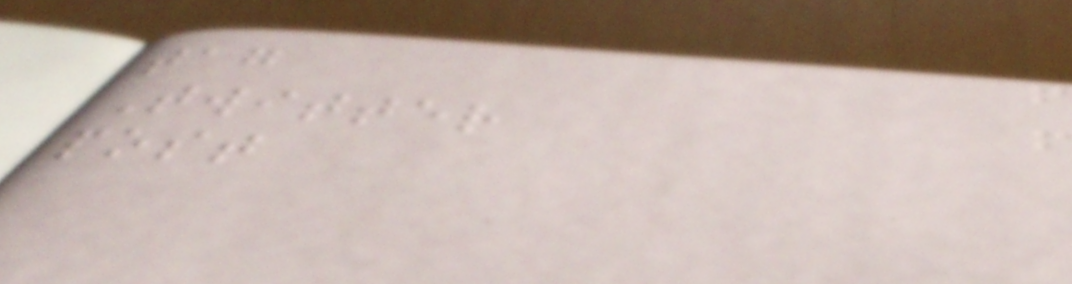tag
Twitter
post
